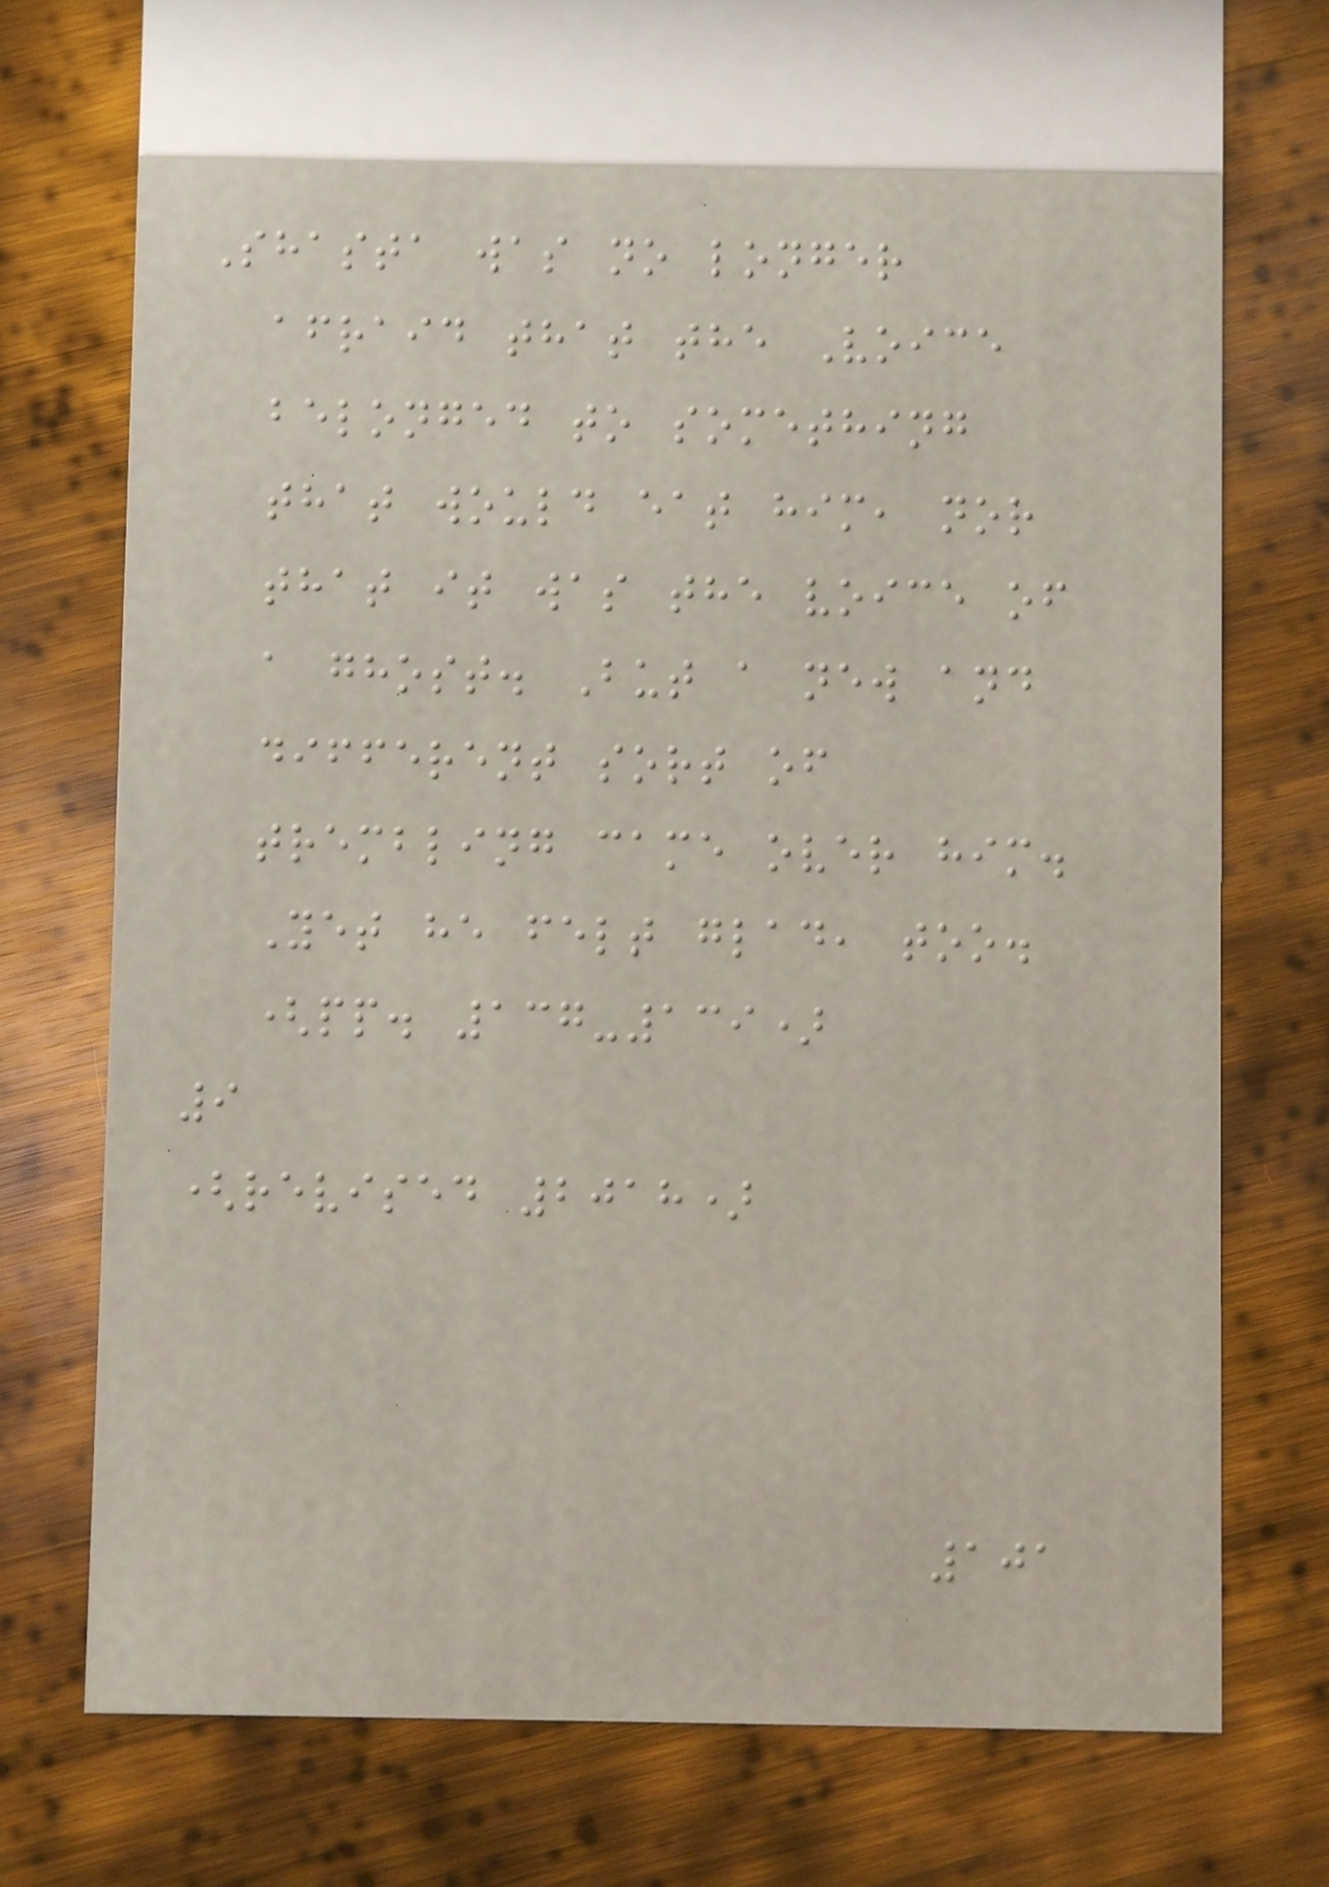Shasta was no longer
afraid that the Voice
belonged to something
that would eat him, nor
that it was the voice of
a ghost. But a new and
different sort of
trembling came over him.
Yet he felt glad, too.
(pp. 137-139)
9
(revised 2018)
101
